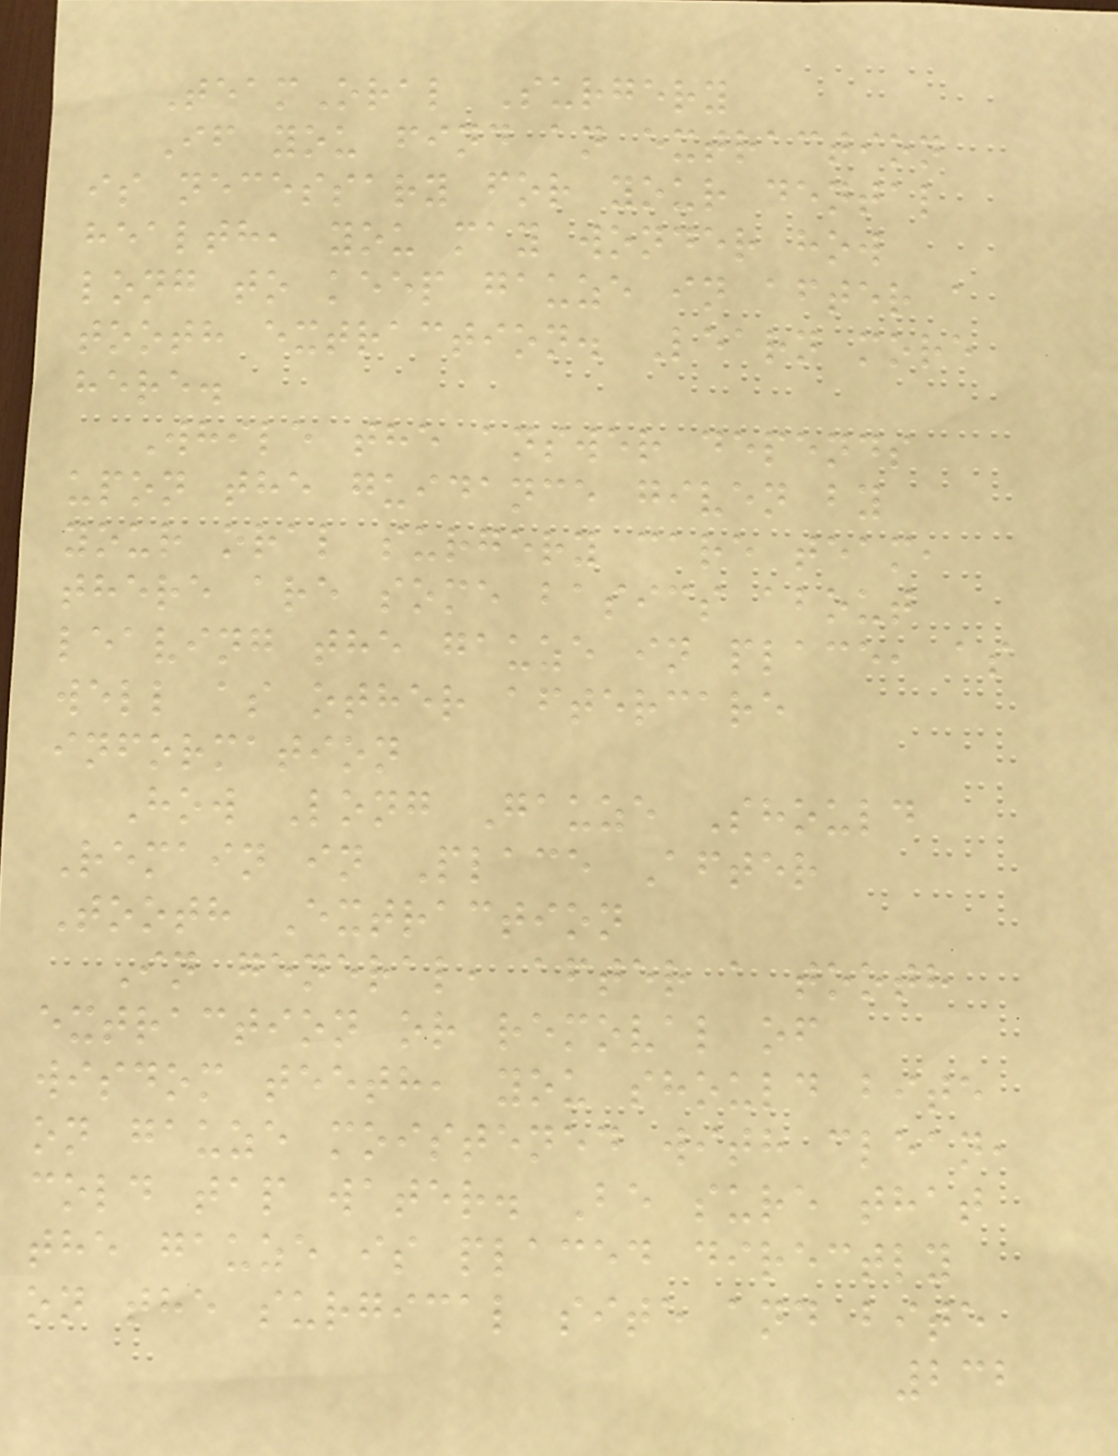TeamOral Surgery
If you find an extraction
is necessary for your dental
health, you may wonder how
long to keep gauze in after a
tooth extraction. Learn more
here.
While the answer depends
upon the guidance given by
your oral surgery care team,
there are some basics about
leaving the gauze in place, as
well as other aftercare
information
How Long Gauze Should
Remain in Place After
Tooth Extraction
In general, after a tooth
extraction or removal of
wisdom teeth, you should bite
on gauze moistened with clean,
cold tap water. Be sure that
the gauze is placed directly
on the surgical site and bite
232
